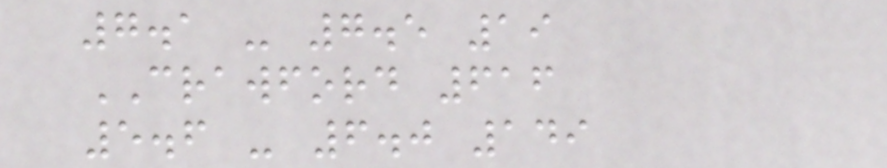7.1 - 7.5 19
CRAWFORD 616
5.6 - 6.0 149
